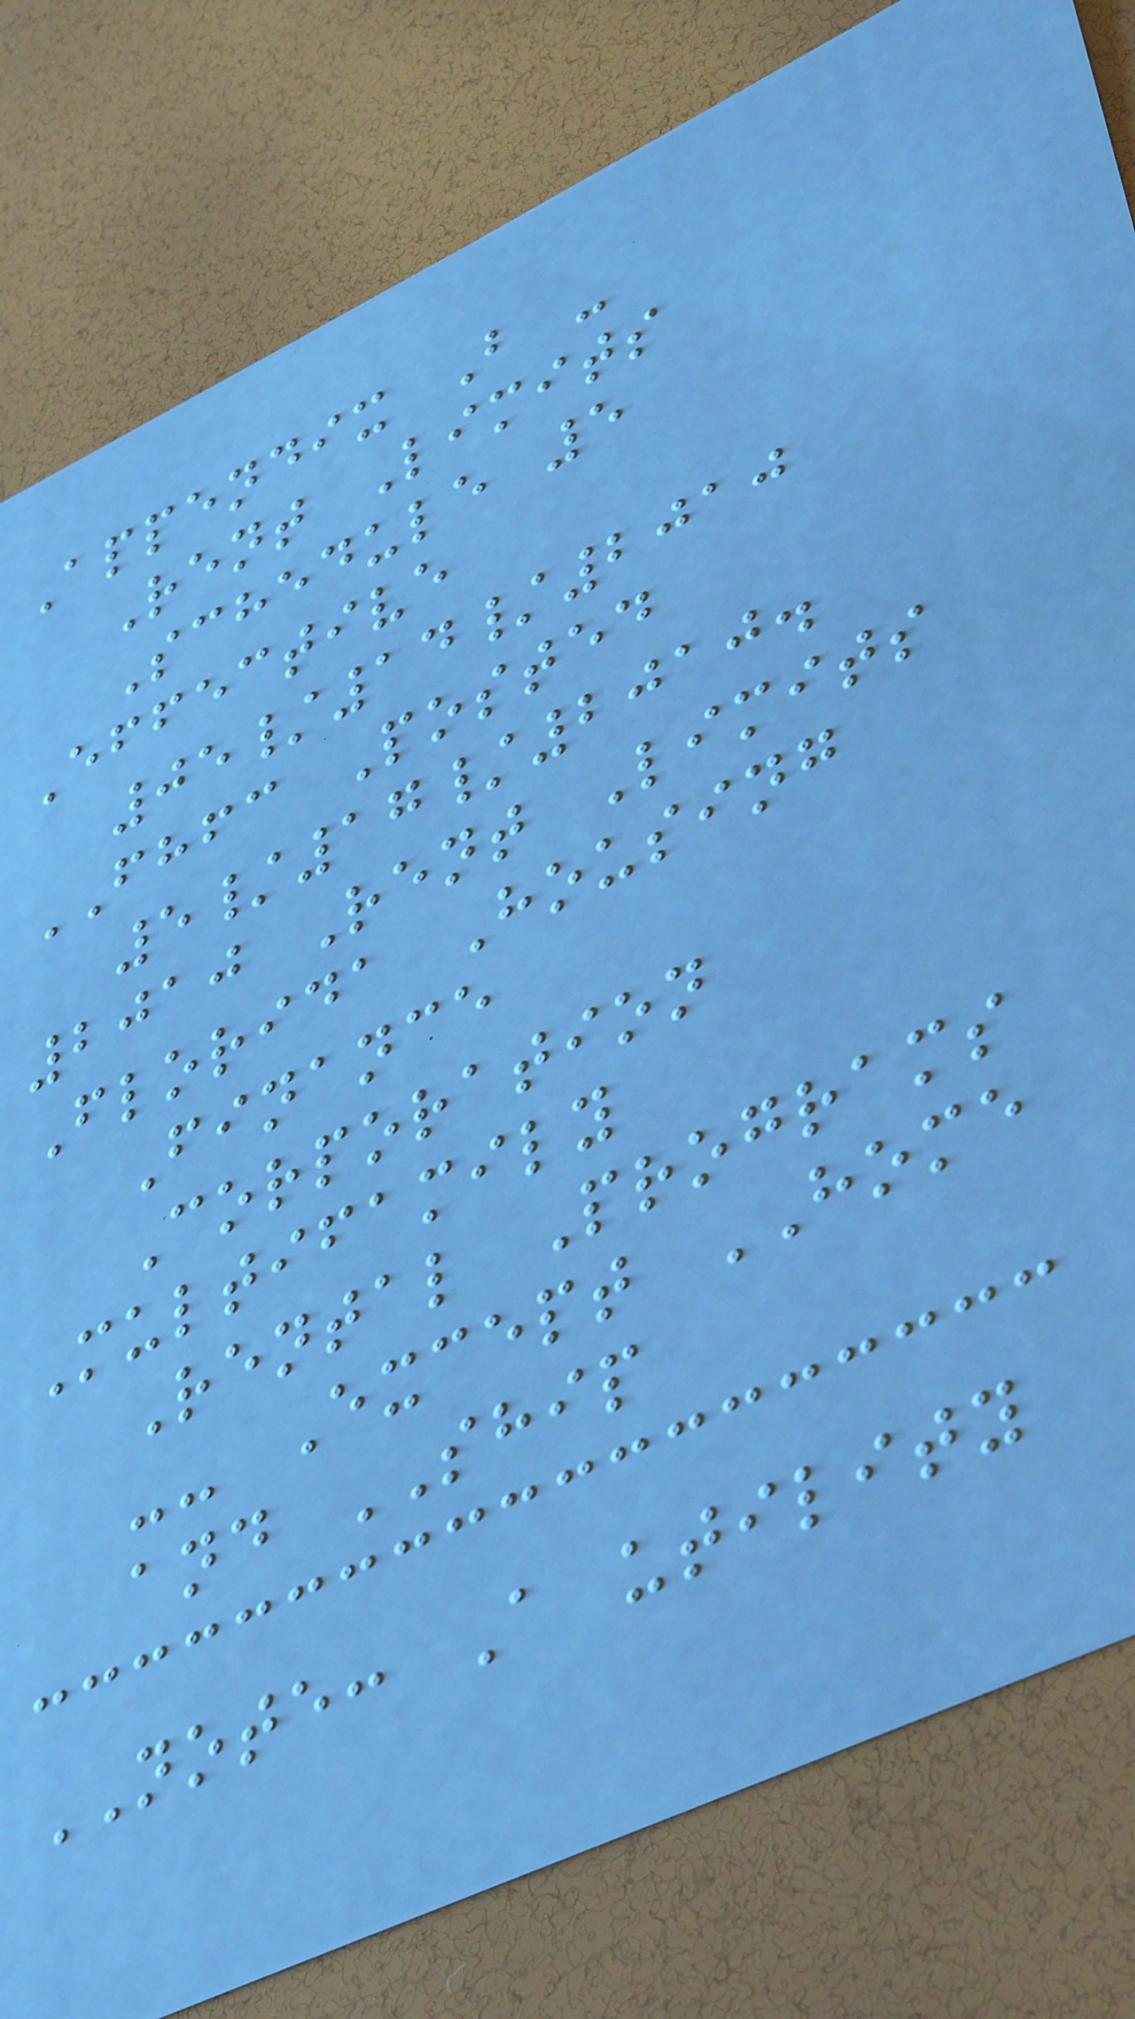Appendix B -
Rent Limits
Schedule 5
Effective
05/14/2010
FHFC Posted
5/17/2010.
2010 Rent Limits
Florida Housing
Finance
Corporation
Multifamily
Rental Programs
-- Except HOME
and SHIP
NOTE: A utility
